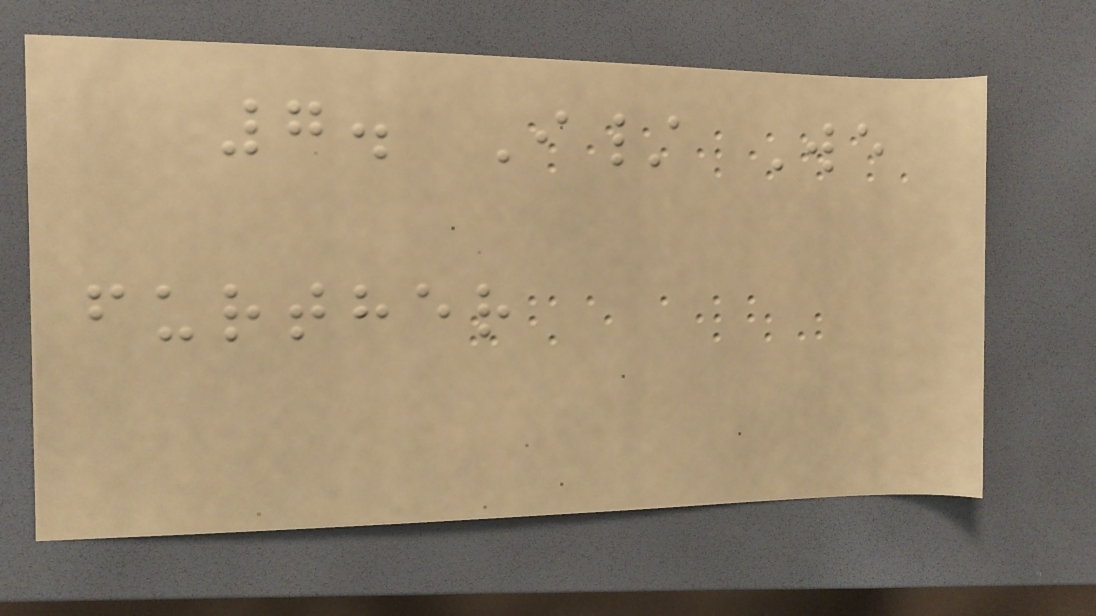7. I/ We
further
